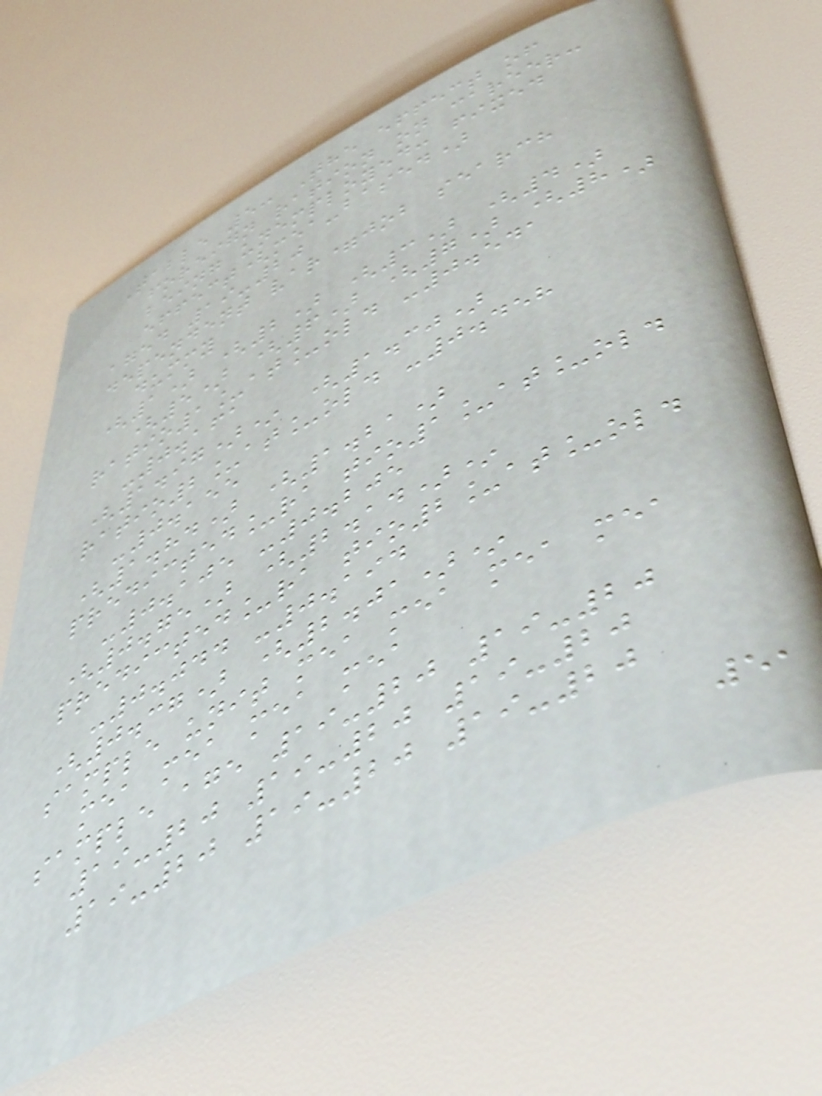Table 5: The effect of
foreign ration on career:
being unemployed: fixed
effect(mea-based)
aged 19-20
dependent var=job search
dummy
(1) (2) (3) (4)
(5) (6) (7) (8)
ratio1_at_old -0.541
-0.161
(1.97)* (1.30)
ratio2_at_old -0.458
-0.155
(1.84) (1.21)
predicted_ra tio1_at_old
-0.105 -0.205
(0.75) (2.14)*
predicted_ra tio2_at_old
-0.044 -0.194
(0.37) (2.01)*
sample unit mea mea mea mea
mea mea mea mea
sample age 19-20 19-20
19-20 19-20 19-20
19-20 19-20 19-20
51
